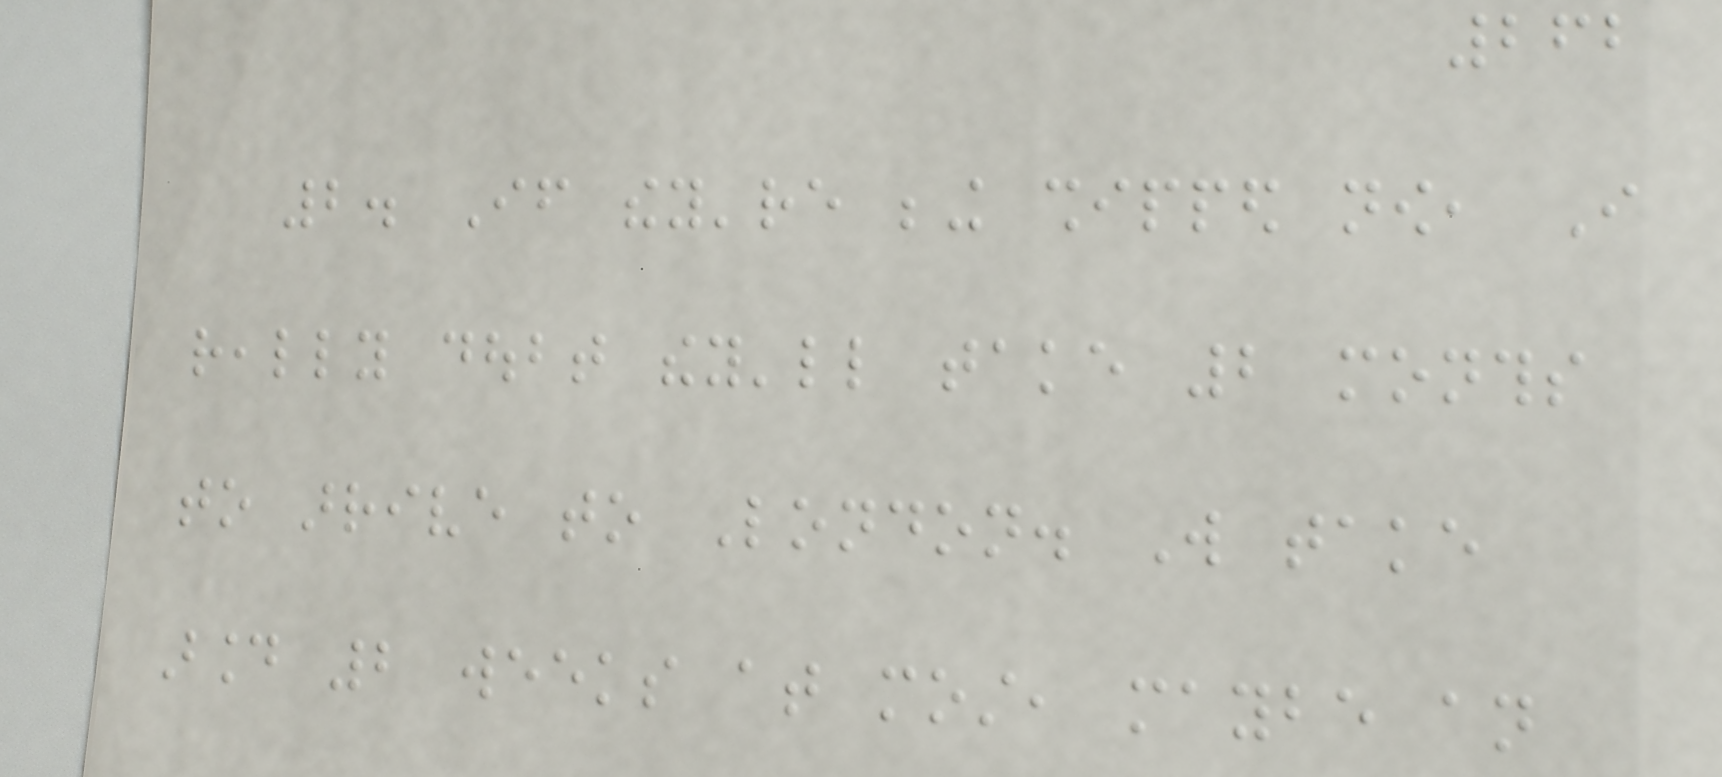262
2. If they're being shipped now, I
really doubt they'll take 2 months
to arrive to London. Will take
around 2 weeks at most, maybe an
